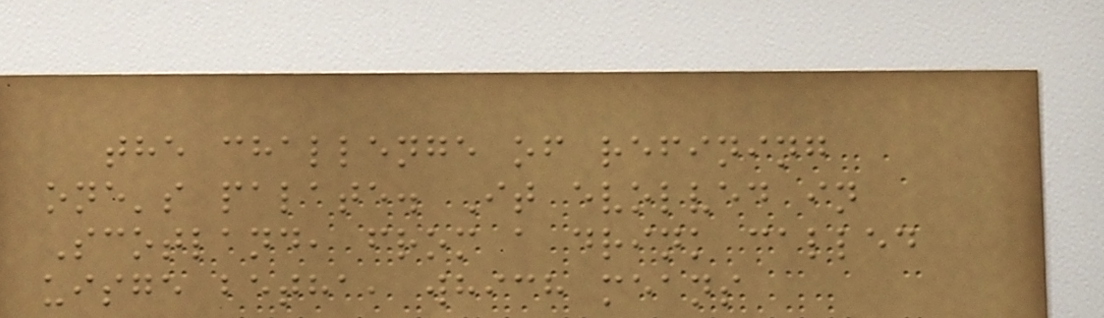the challenge of refining
one's palate. It evolved in
Scotland, from a drink called
uisge betha, which means
